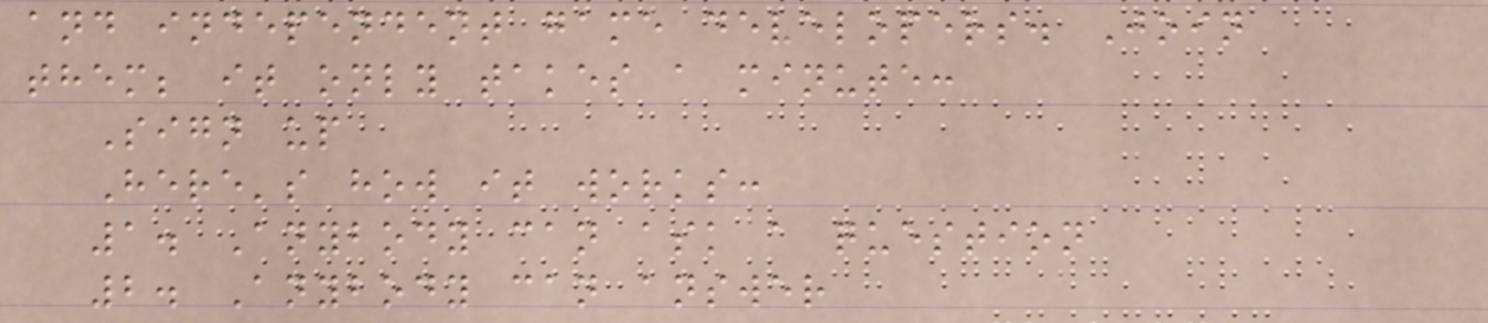and independent game developers. Join
them; it only takes a minute:
Sign up
Here's how it works:
1. Anybody can ask a question
2. Anybody can answer
